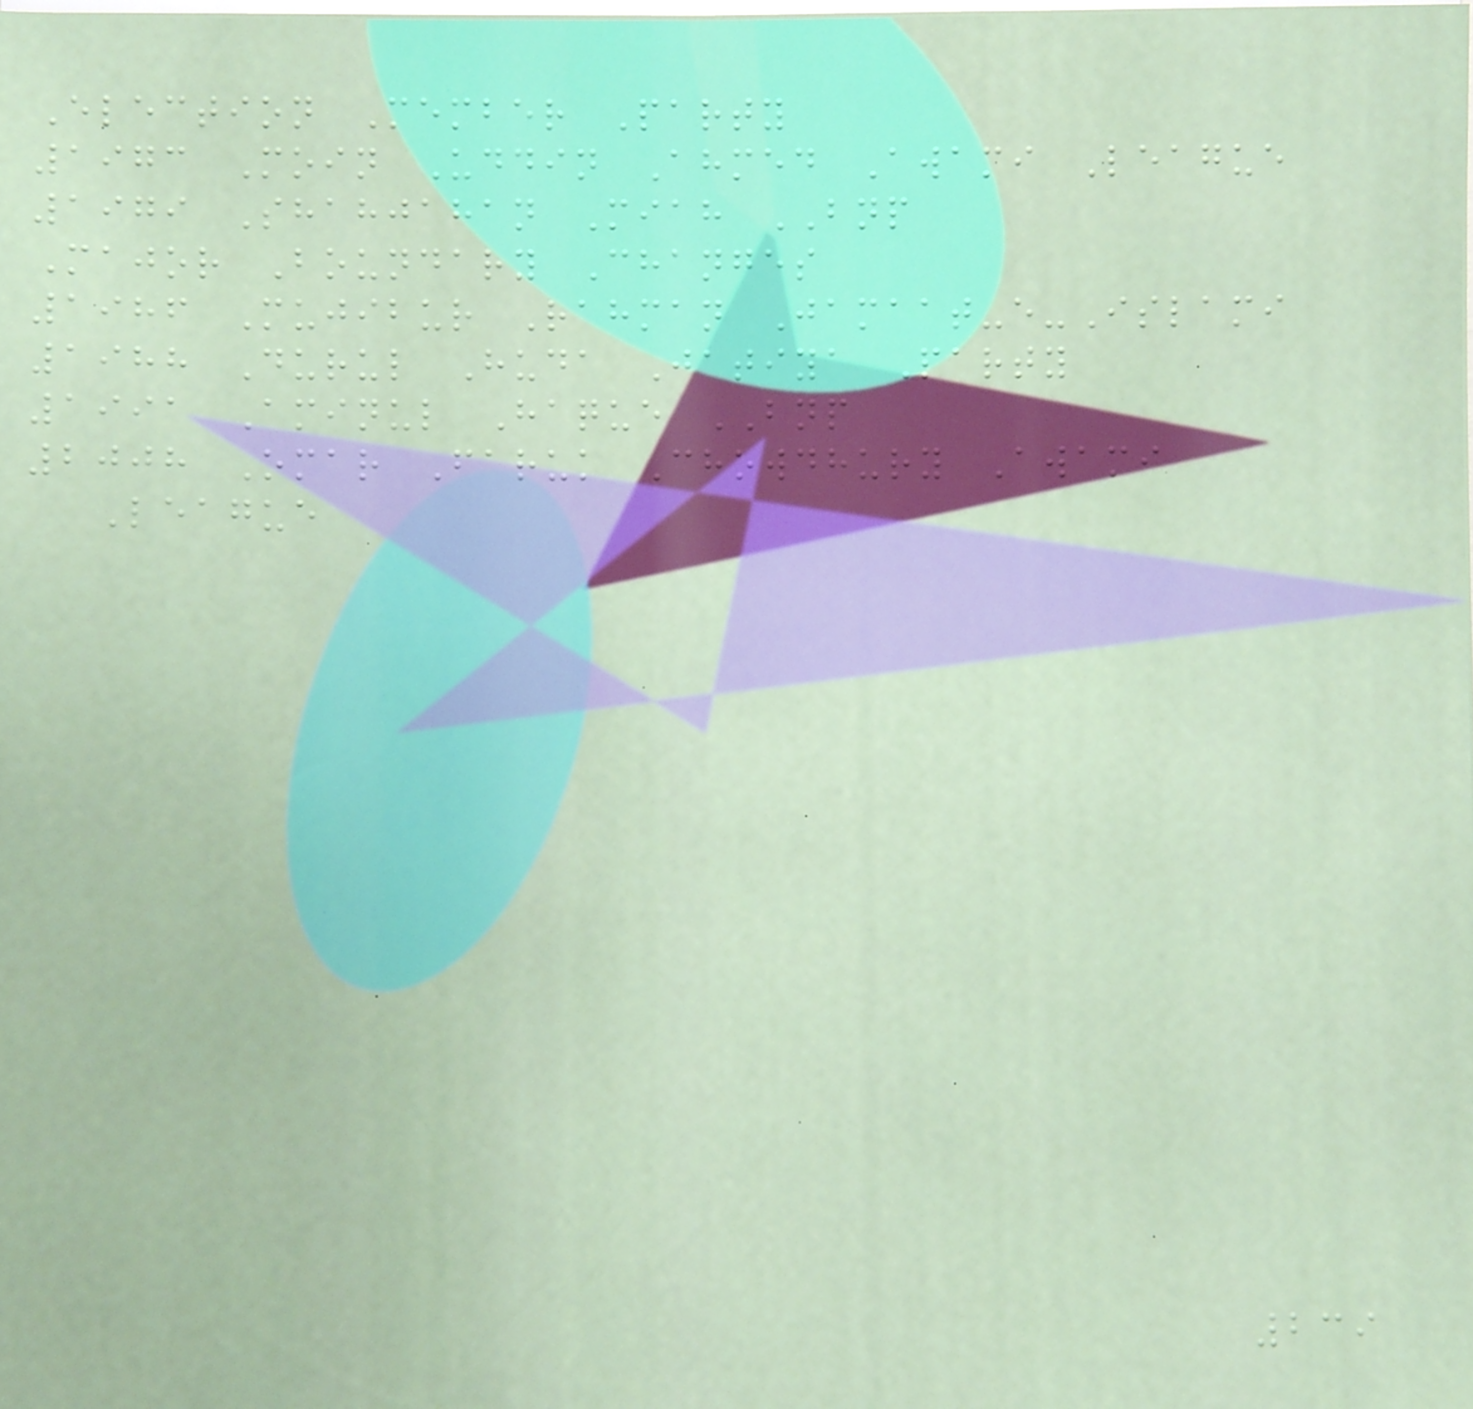Election Member Party
1973 Moin Uddin Ahmed Awami League
1979 Shahjahan Miah BNP
Major Boundary Changes
1986 Mujibur Rahman Jamaat-e-Islami
1988 Durul Huda Jatiya Party
1991 Aminul Haque BNP
2008 Omar Faruk Chowdhury Awami
League
239
